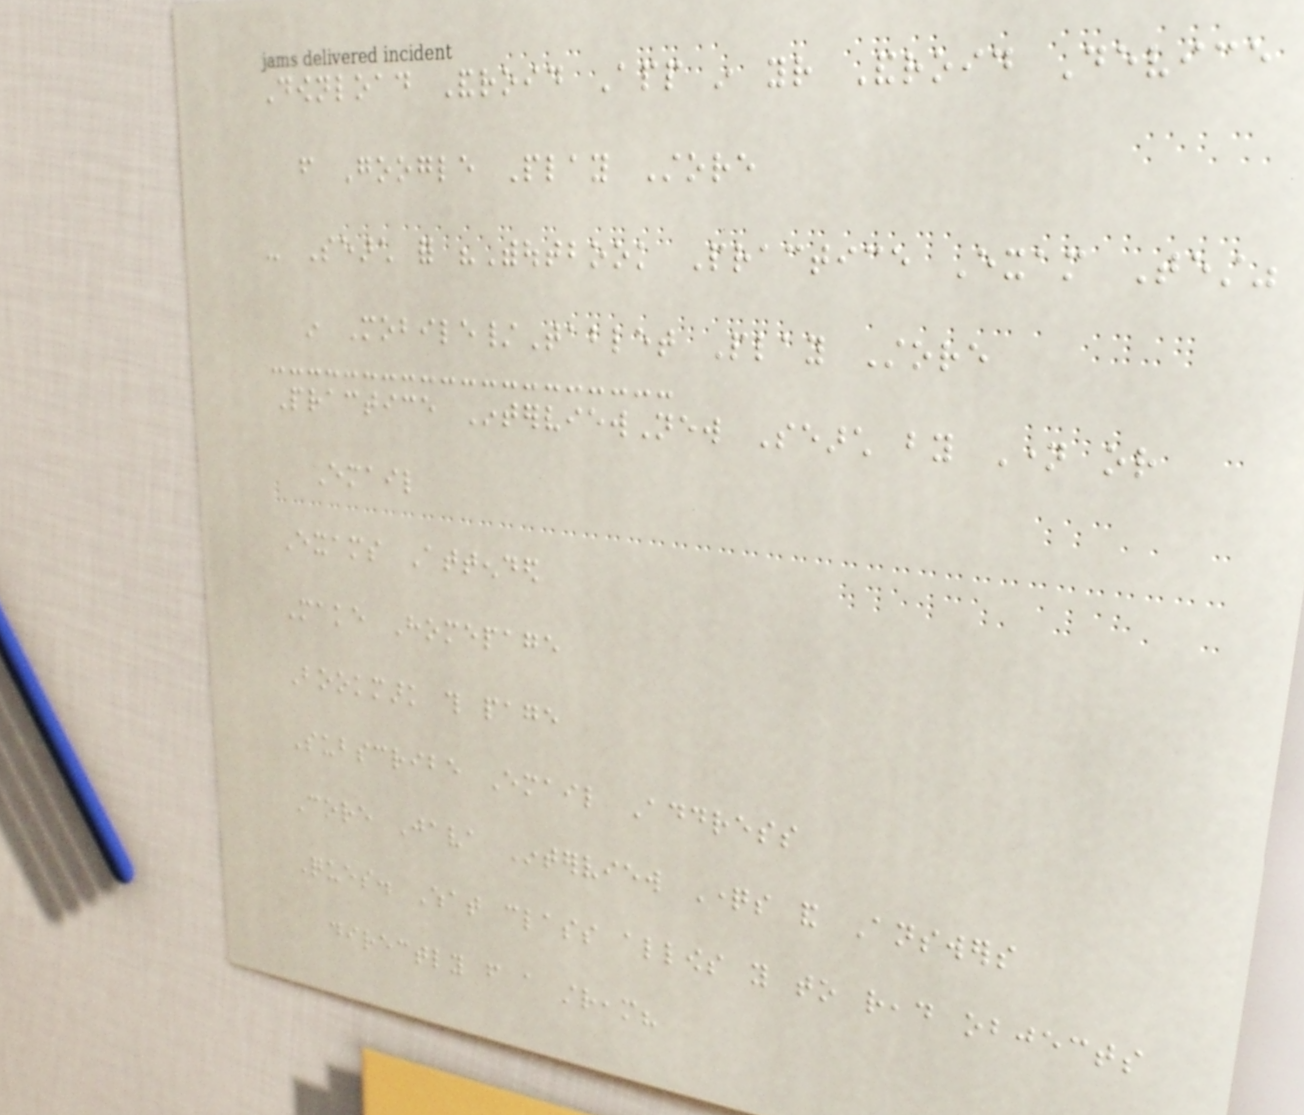Download Android App in your Android Device
from Google Play Store
- Search for "Withoutbook Practice Exam Test"
in Mobile/Tablet Play Store
Practice InterviewNew Search by Name or
Email
Exams Attended
Make Homepage
Bookmark this page
Subscribe Email Address
Core Java Interview Questions and Answers
Ques. What class allows you to read objects
directly from a stream?
